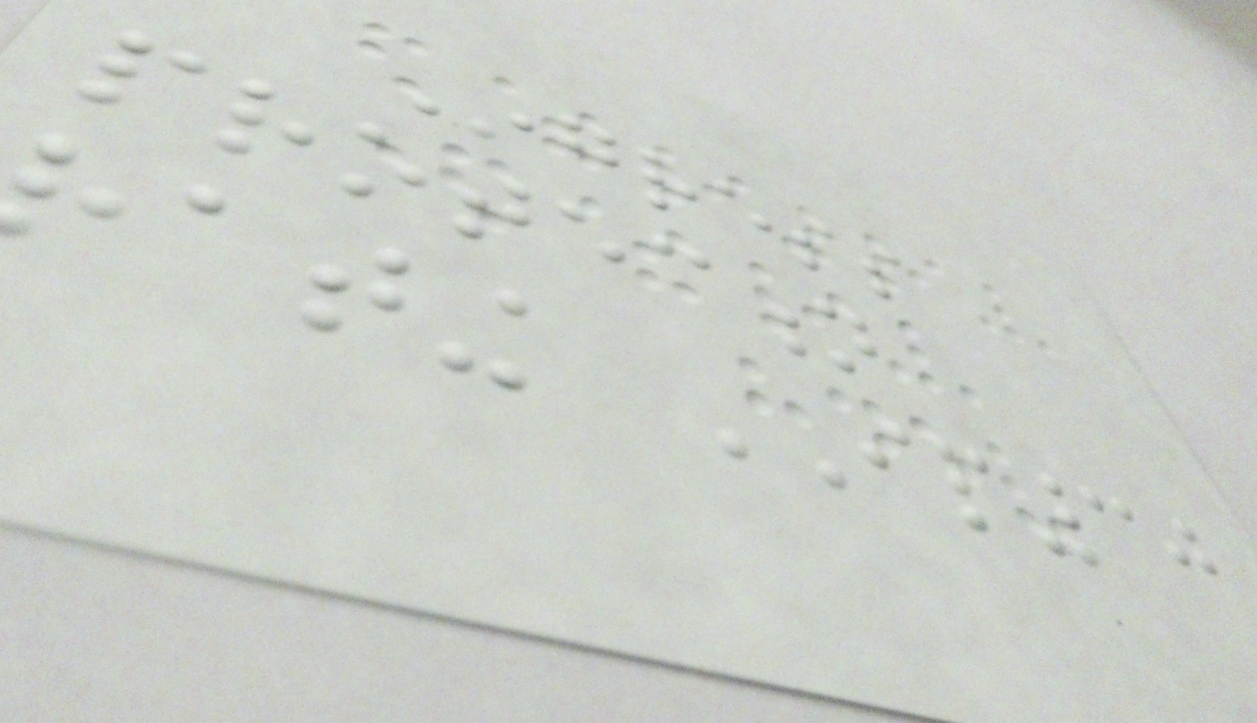Ingress
protection
rating IP30
